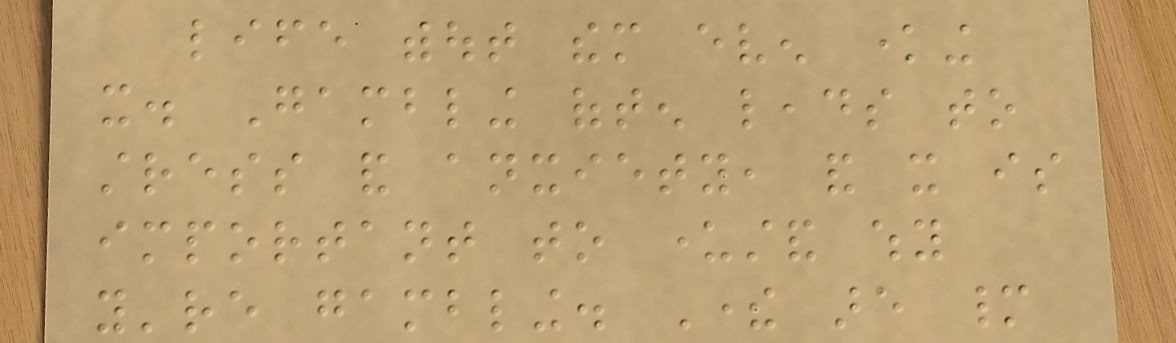life without them even knowing
it. Gambling often leads to
stress and anxiety, and it is
important to understand why
you're gambling. There are many
